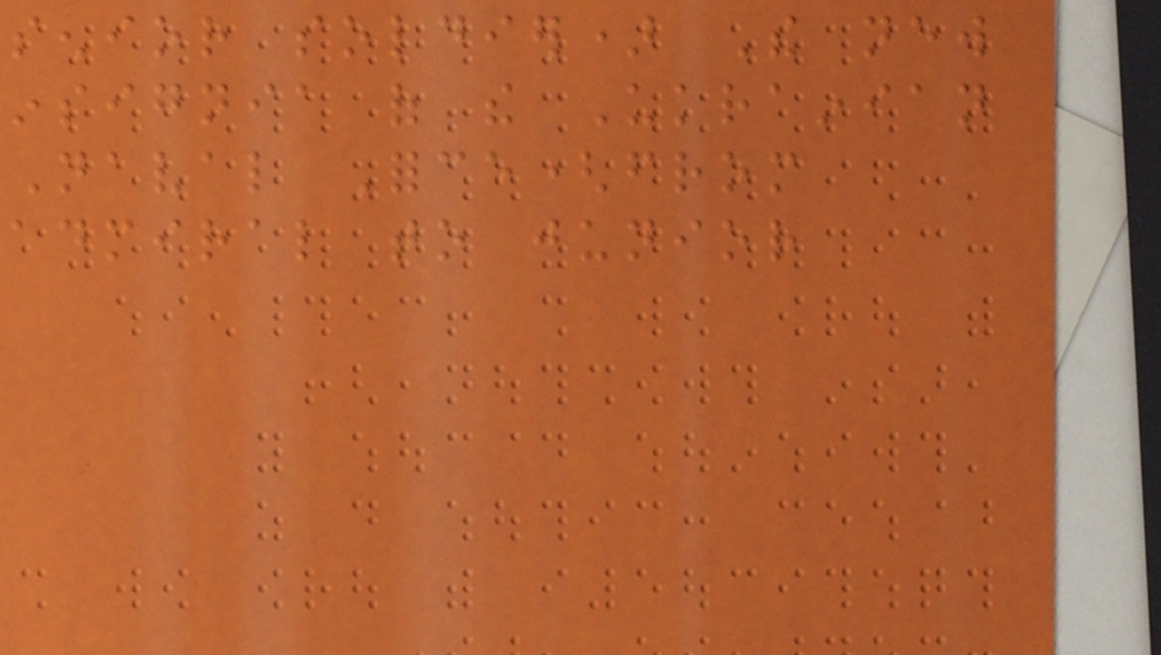senior soldier) The new
insignia of the Ukrainian
Naval Force(from
admiral to junior
